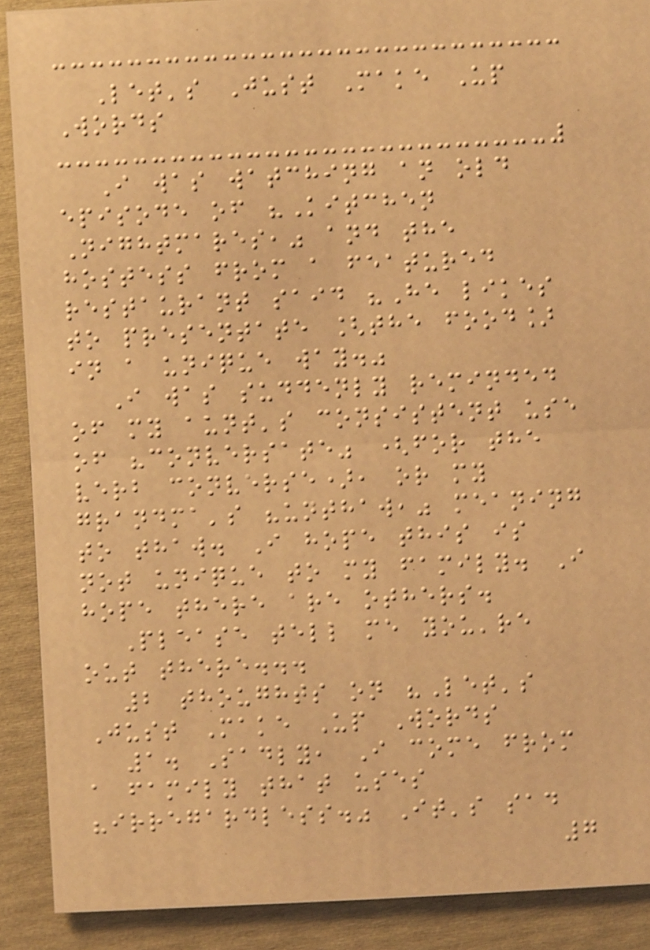Let's Just Make Up
Words
I was watching an old
episode of "Kitchen
Nightmares," and the
hostess from a featured
restaurant said "He likes
to presentate [the food]
in a unique way."
I was suddenly reminded
of my aunt's consistent use
of "conversate" (for the
verb converse), or my
grandma's "unthaw," meaning
to thaw. I hope this is
not unique to my family. I
hope there are others.
Please tell me you're
out there...
2 thoughts on "Let's
Just Make Up Words
1. Sadly, I come from
a family that uses
"irregardless." It's sad
7
